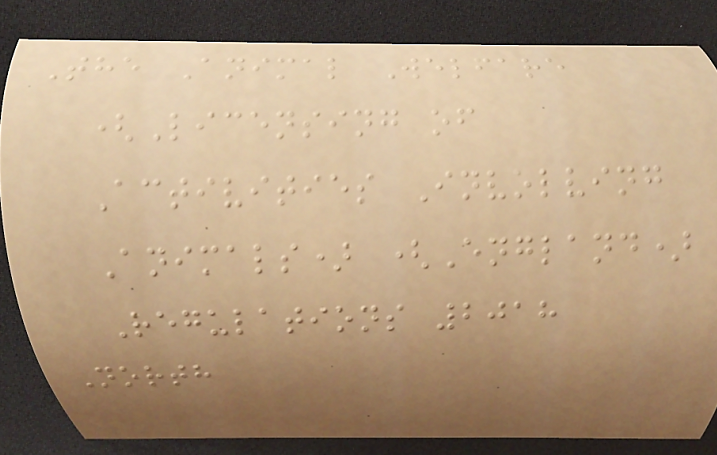The Animal Welfare
(Licensing of
Activities Involving
Animals) (England)
Regulations 2018
North
